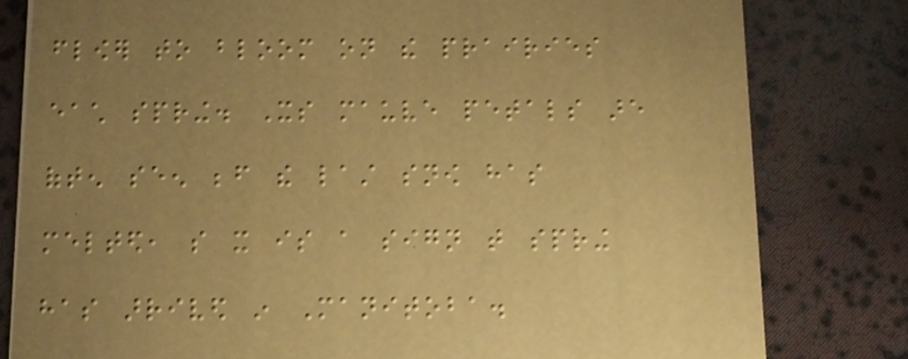flower to bloom on the prairies
each spring. Its mauve petals are
often seen before the last snow has
melted, so it is a sign that spring
has arrived in Manitoba.
